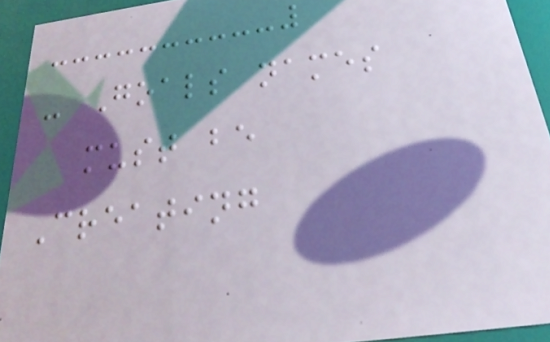- Goals names
must be
Creating
